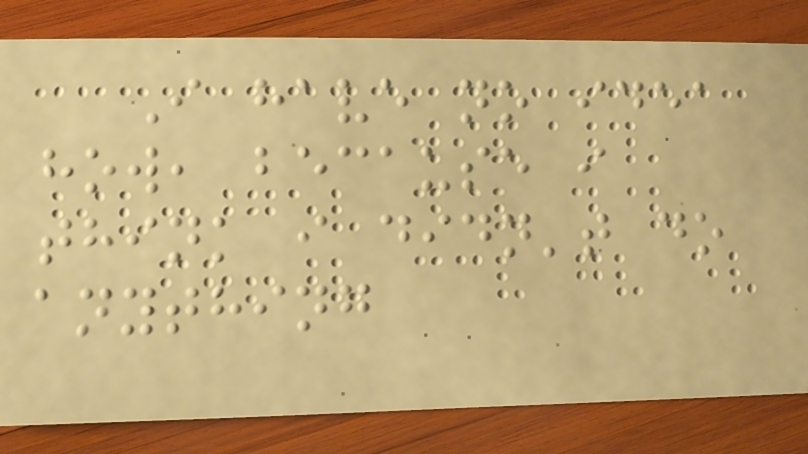I have no idea
how, because i
think i didn't do
anything
